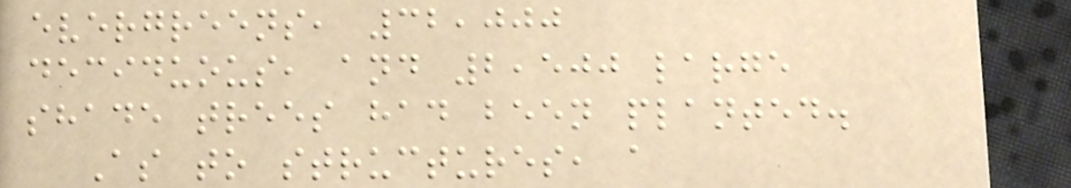evergreens, 32,000
deciduous, and 2,500 large
shade trees had been planted.
As to structures, a
